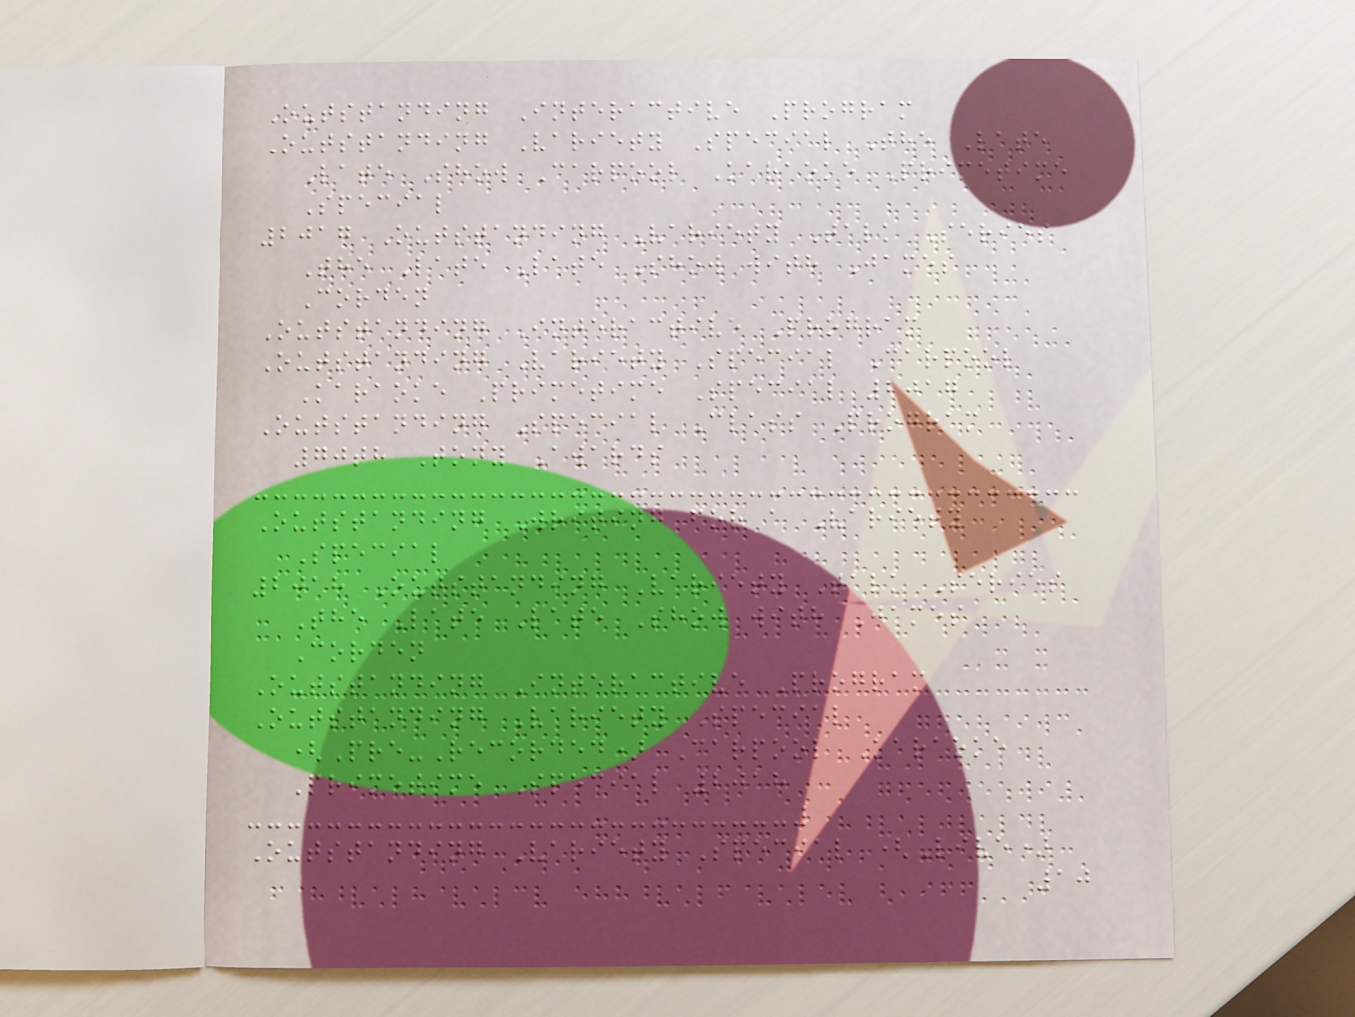Outstanding Interactive Program
Outstanding Variety Special The Late
Late Show Carpool Karaoke Primetime
Special
2017 Outstanding Variety Talk Series
The Late Late Show with James
Corden
Outstanding Interactive Program
Outstanding Variety Special Carpool
Karaoke Primetime Special 2017
Outstanding Special Class Program
70th Tony Awards
Outstanding Writing for a Variety
Special
2018 Outstanding Variety Talk Series
The Late Late Show with James
Corden
Outstanding Interactive Program
Outstanding Variety Special
(Pre-Recorded) Carpool Karaoke
Primetime Special 2018
Outstanding Variety Special (Live)
10
